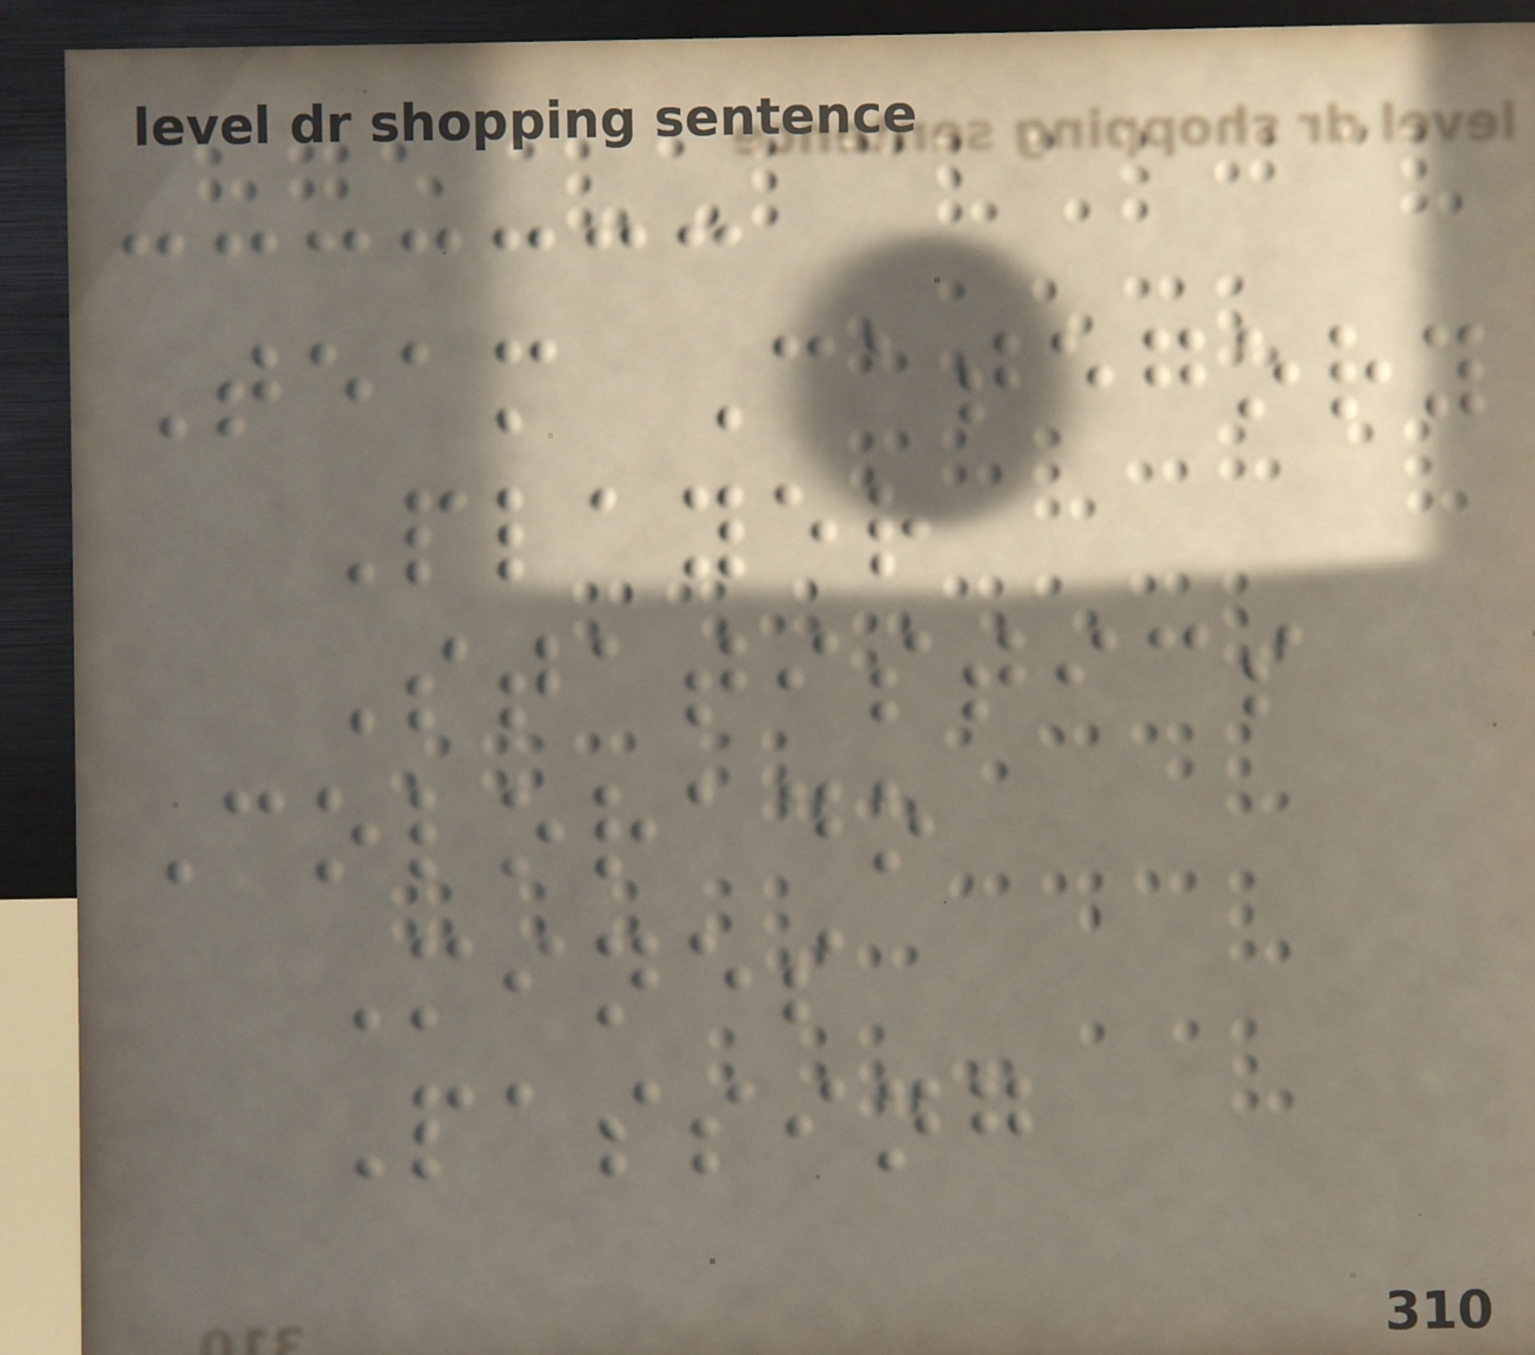Team Category
Player
Statistics
Colorado
Mines
Passing
